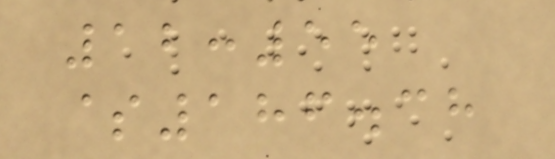12:55
$186.38
